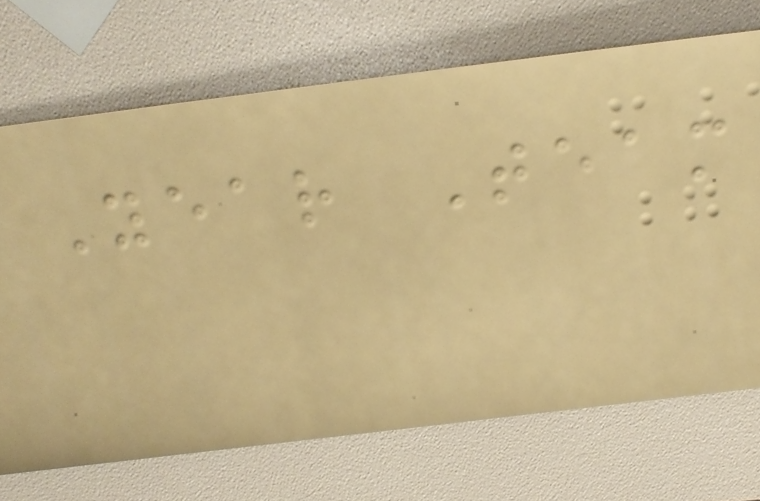Year Team
